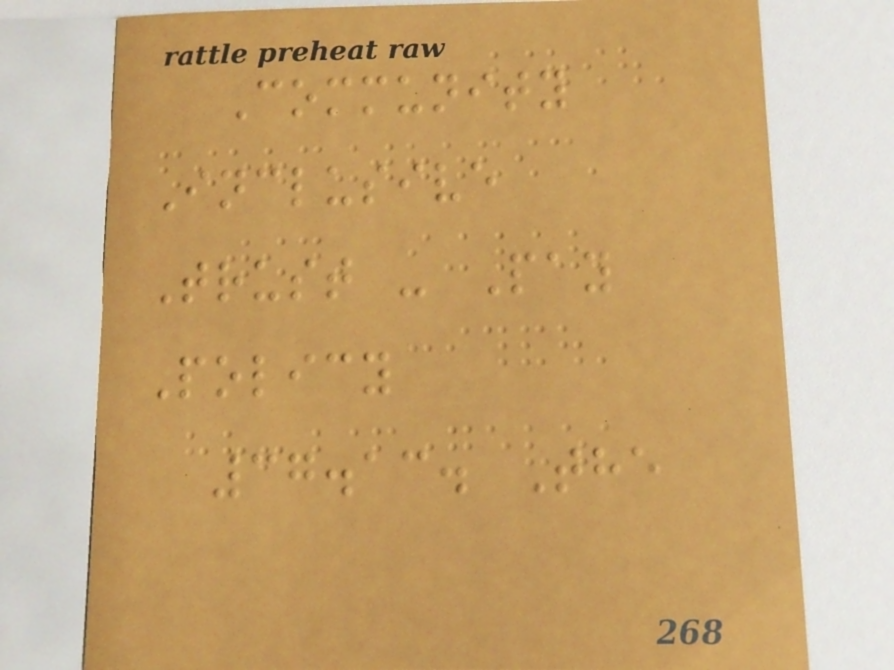Community
Inclusive
Trust - Pay
Policy
37.13. The
